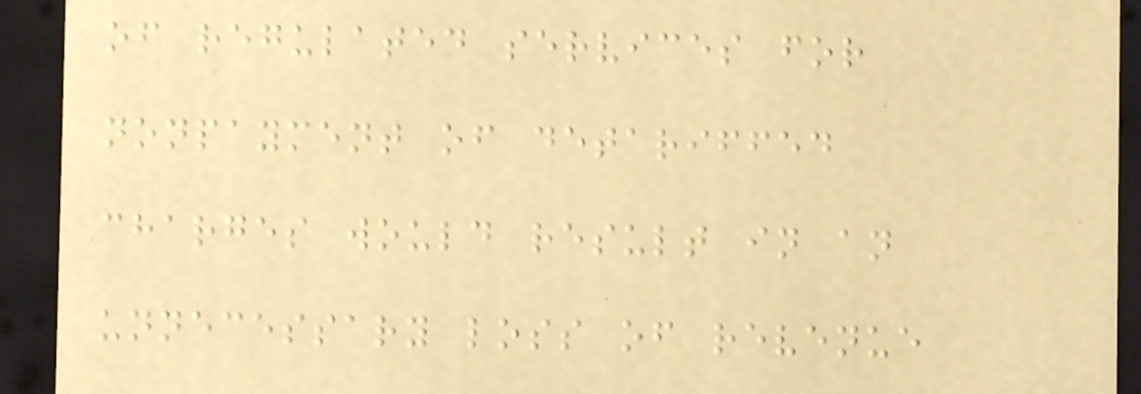of regulated services for
nonpayment of detariffed
charges would result in an
unnecessary loss of revenue
